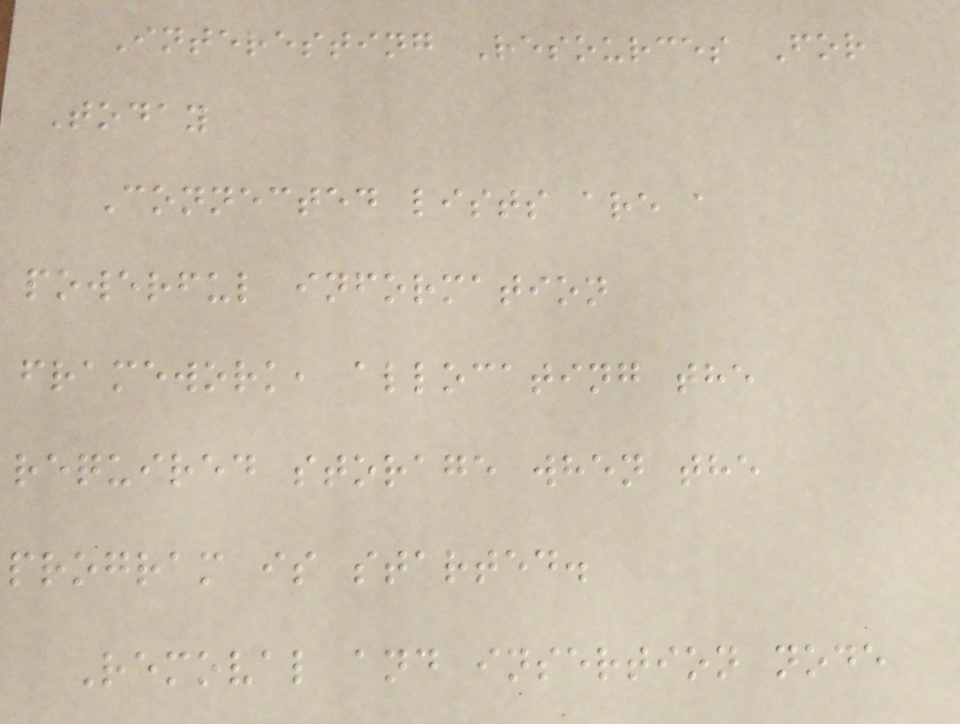Interesting Resources For
Today
Connected lists are a
powerful information
framework, allocating the
required storage when the
program is started.
Removal and insertion node
